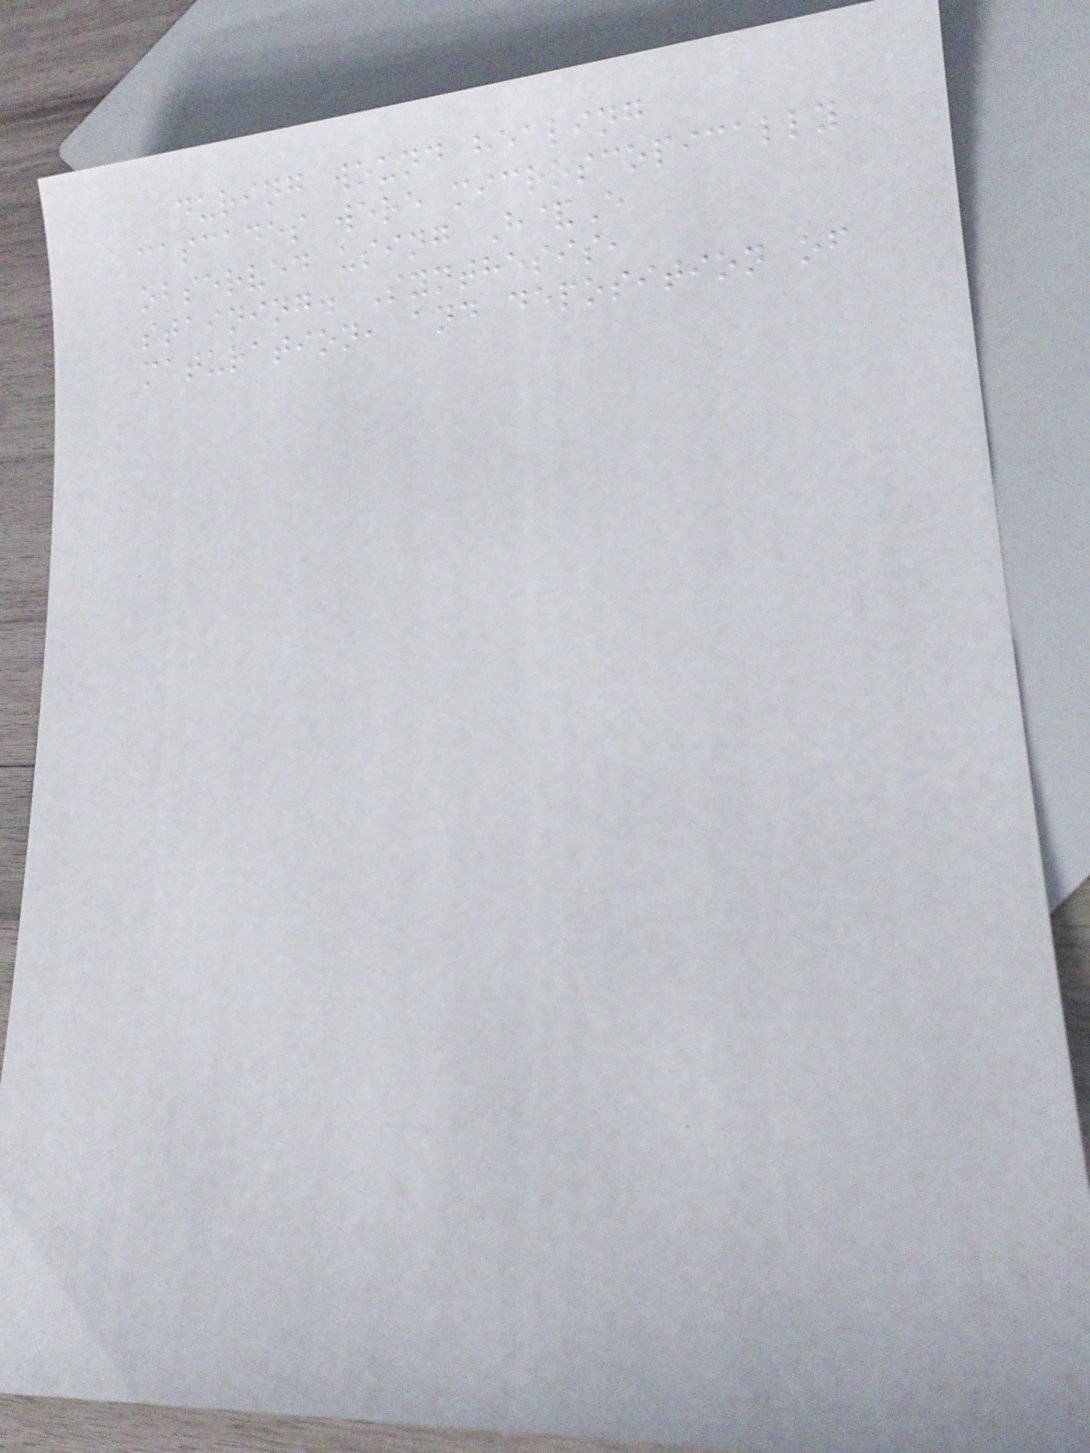during wound healing
cascades were microscopically
observed using H&E
staining. Synthesis,
maturation, and deposition of
